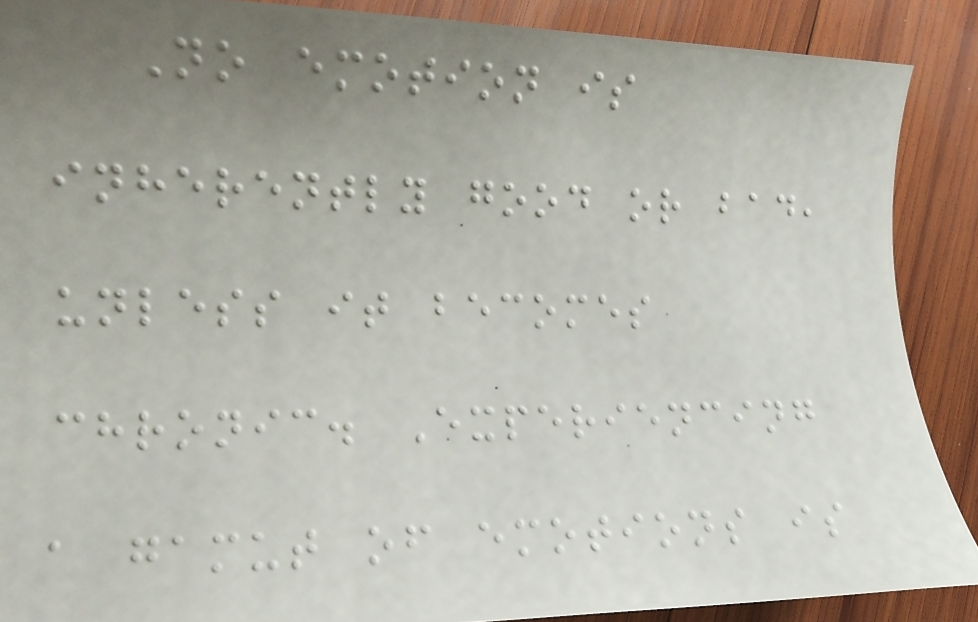No emotion is
inherently good or bad,
unless it becomes
chronic. Experiencing
a gamut of emotions is
